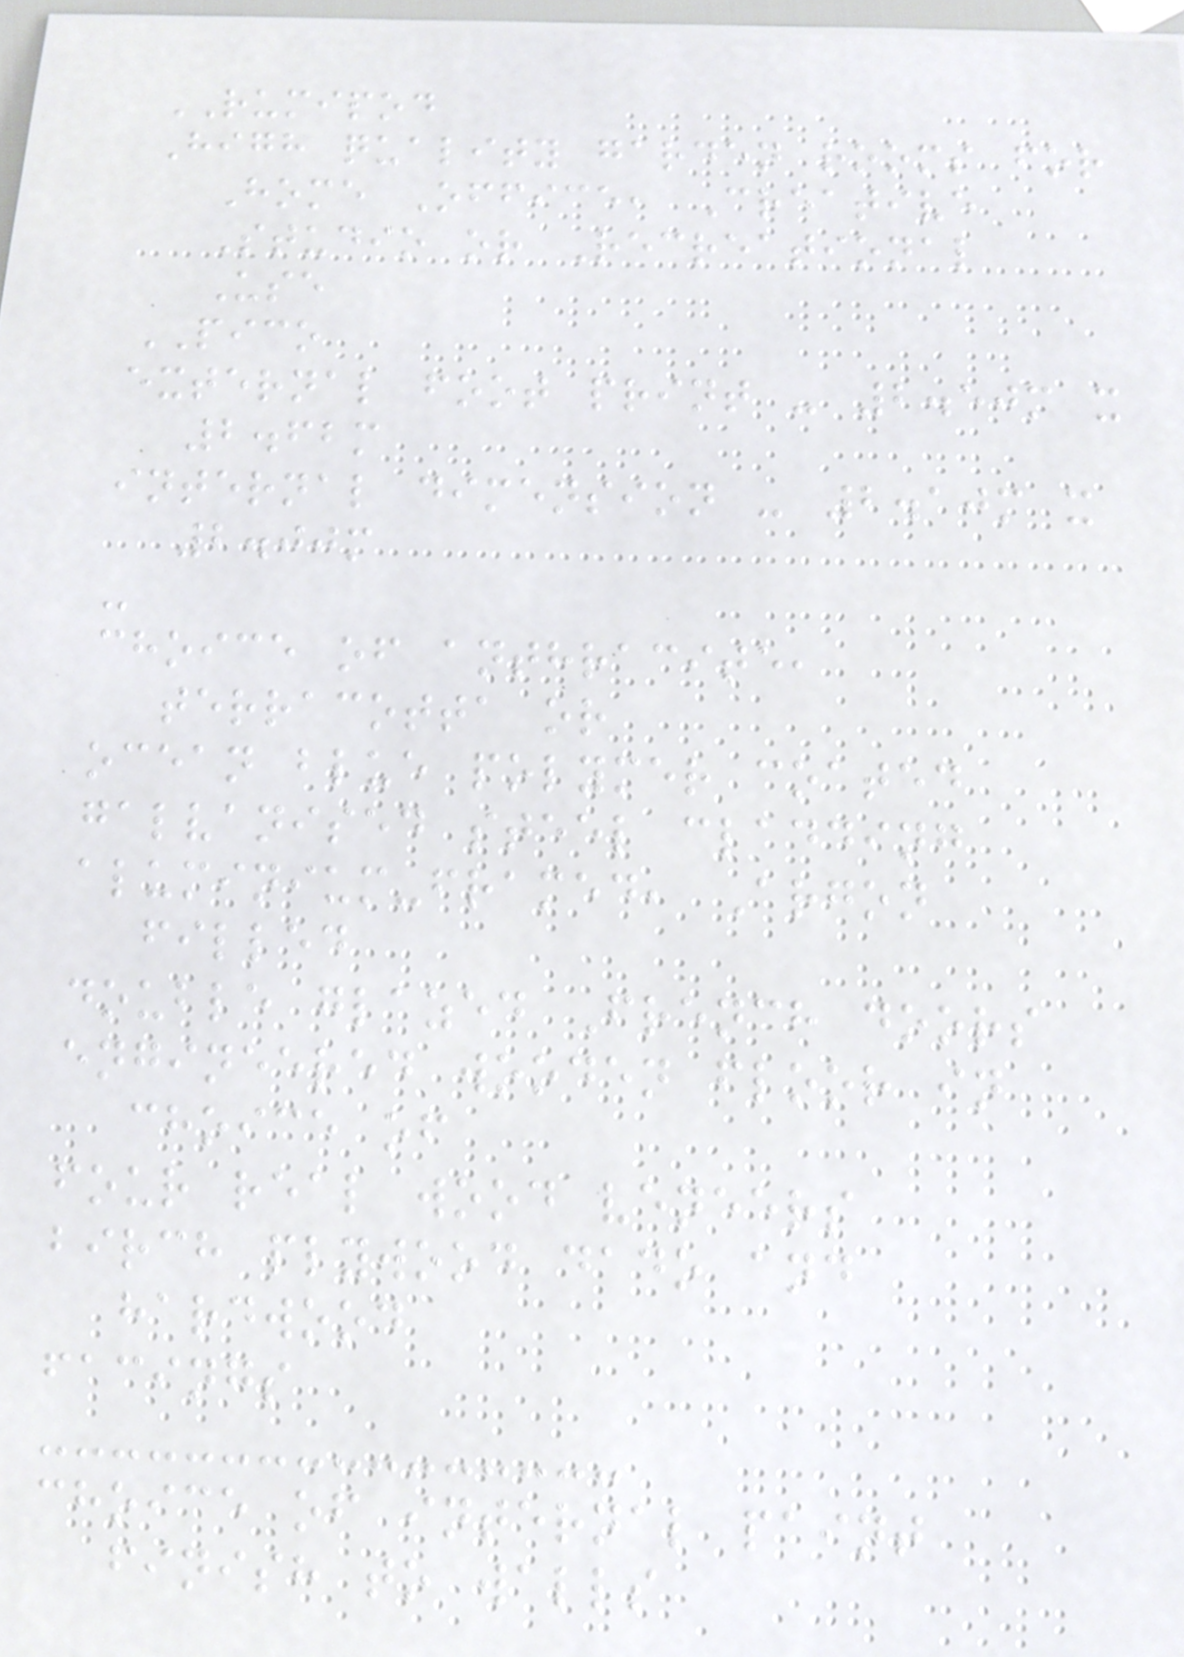RUMIPOD
High quality garden rooms for
Home Office, Creative
Studio or Recreational
Use
PICO
external foot print - 2.50m x
2.62m
internal dimension - 2.10m x
2.00m
-
choice of anthracite,
terracotta or
ocean blue polymer coated
galvanised steel cladding
aluminium-framed, Argon
filled
double glazed French doors
engineered wooden floor in
choice of
four real wood veneers
birch plywood dado and
hardwood
facings
choice of internal paint
finish to walls
